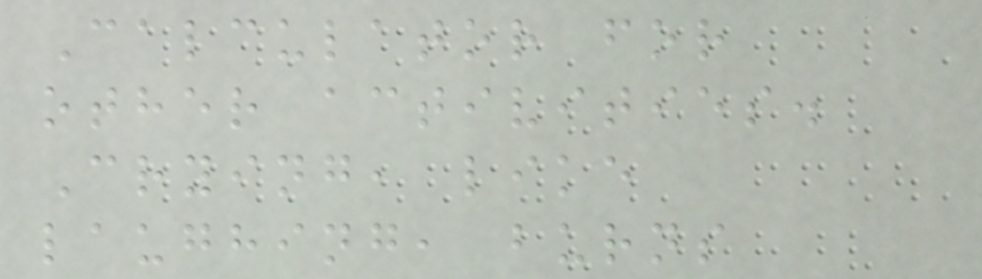Calculator for
other activities.
Crying, like
laughing, burns
